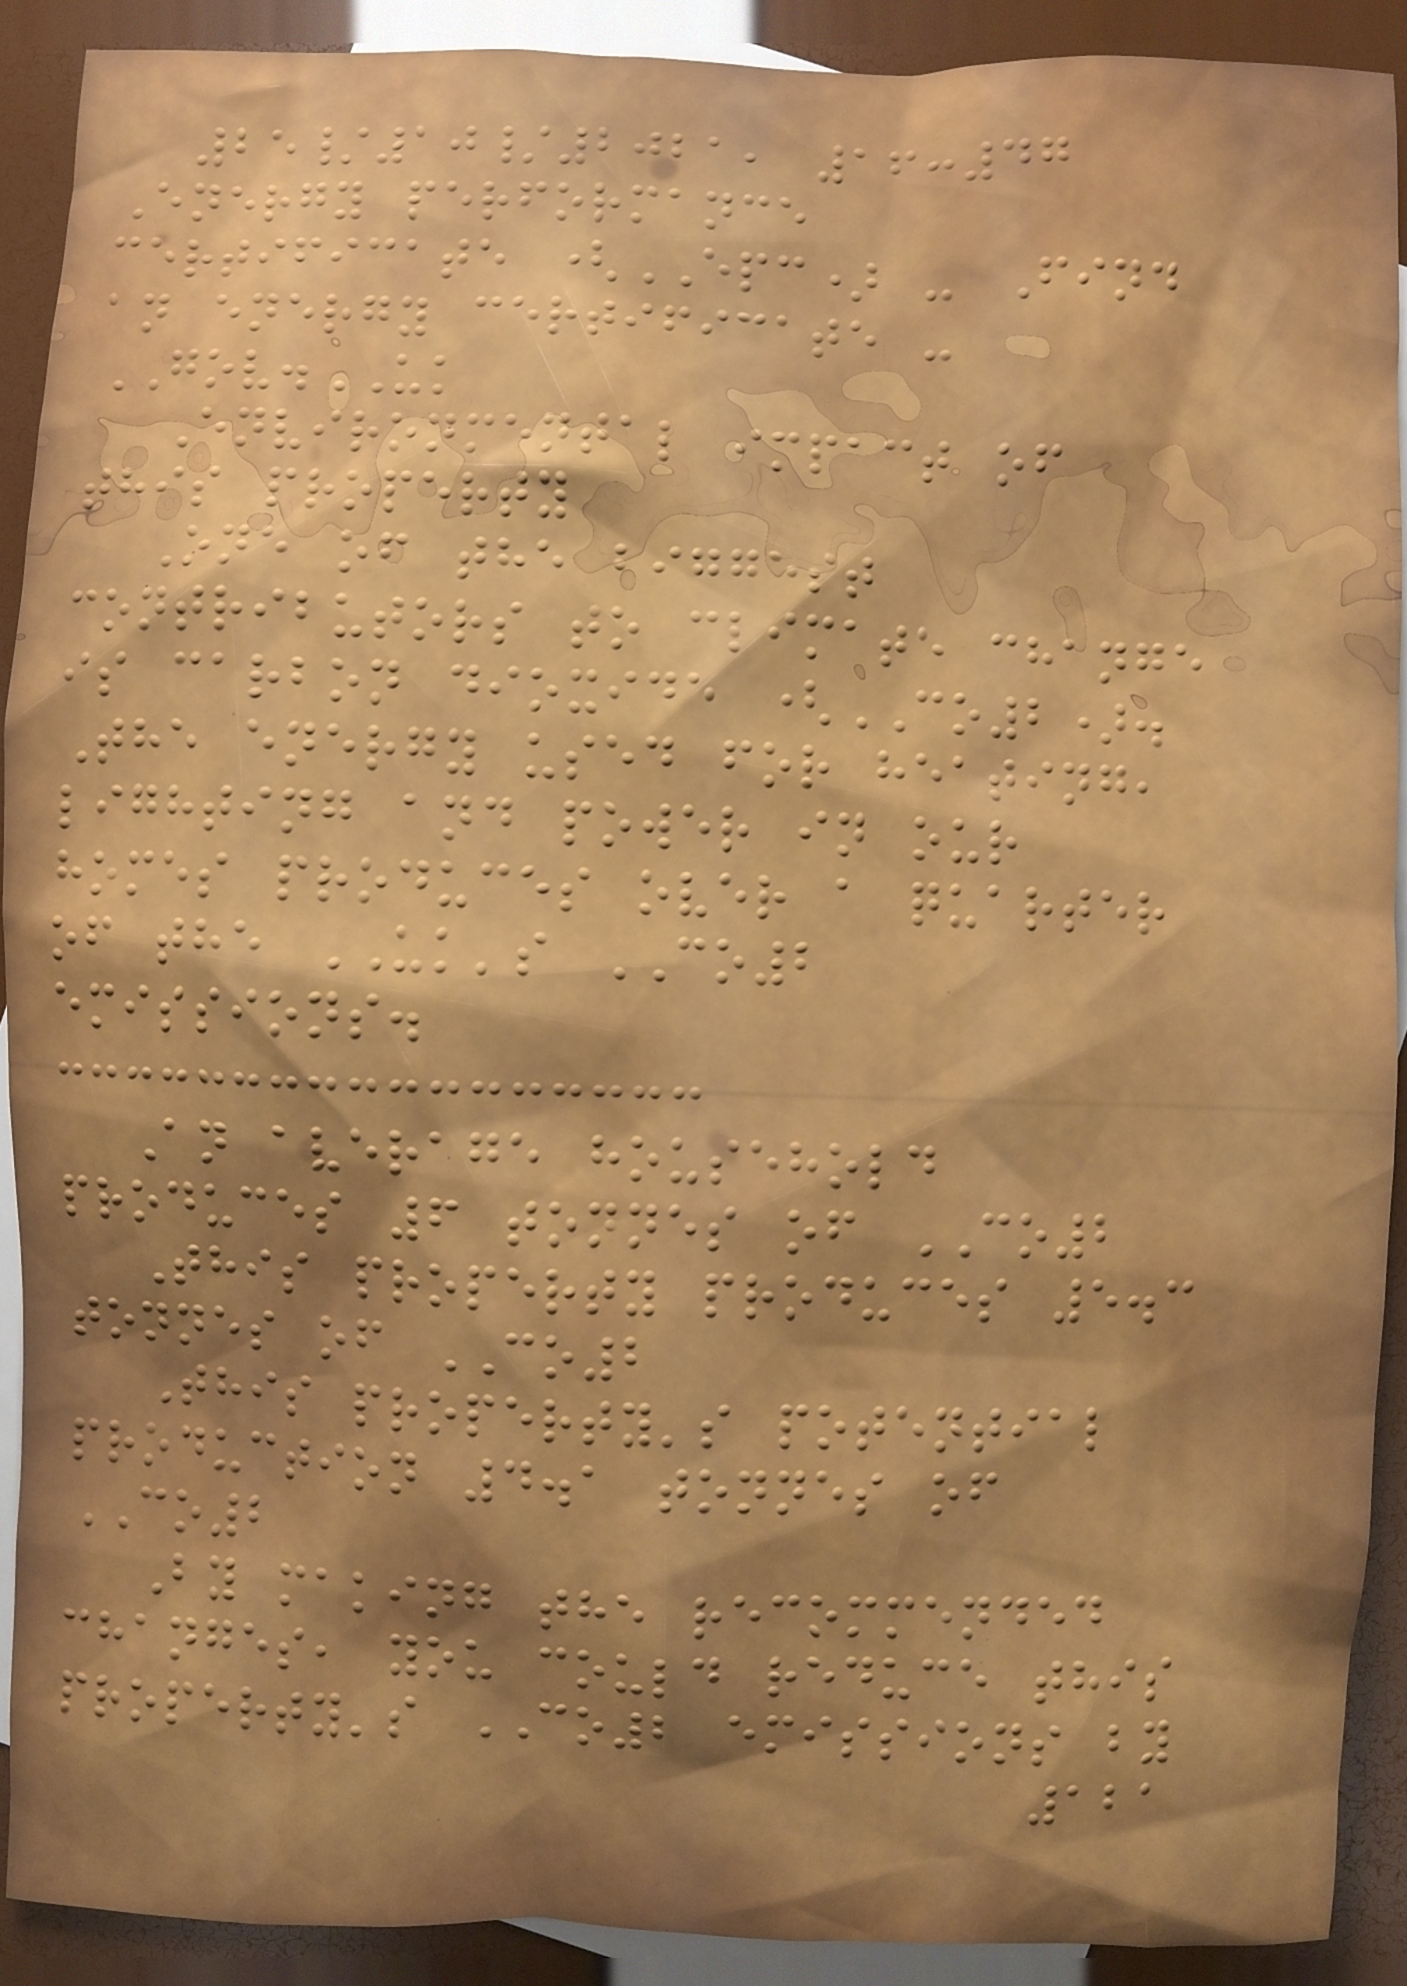25/10/2021, 16:47
Energy performance
certificate (EPC) - Find
an energy certificate -
GOV.UK
Environmental impact of
this property
One of the biggest
contributors to climate change
is carbon dioxide (CO2).
The energy used for heating,
lighting and power in our
homes produces over a quarter
of the UK's CO2
emissions.
An average household
produces 6 tonnes of CO2
This property produces 5.3
tonnes of CO2
This property's potential
production 4.1 tonnes of
CO2
By making the recommended
changes, you could reduce this
property's CO2 emissions by
121
